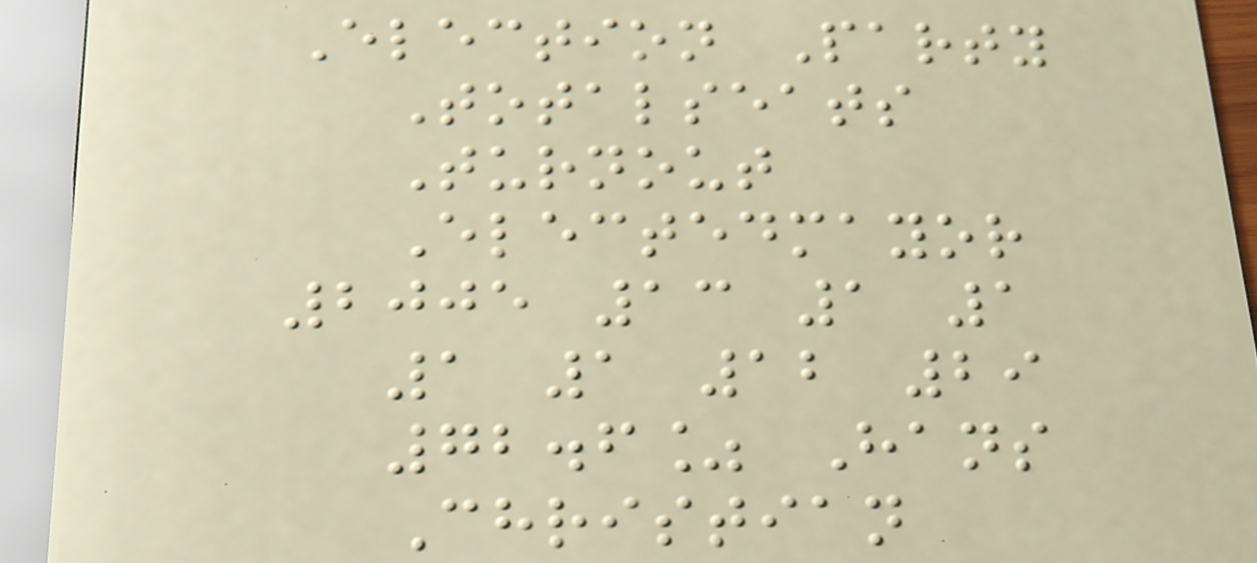Election Party
Totalseats
Turnout
Electedmayor
2005 13 1 1
1 1 12 29
72.6% Hans
Christian
